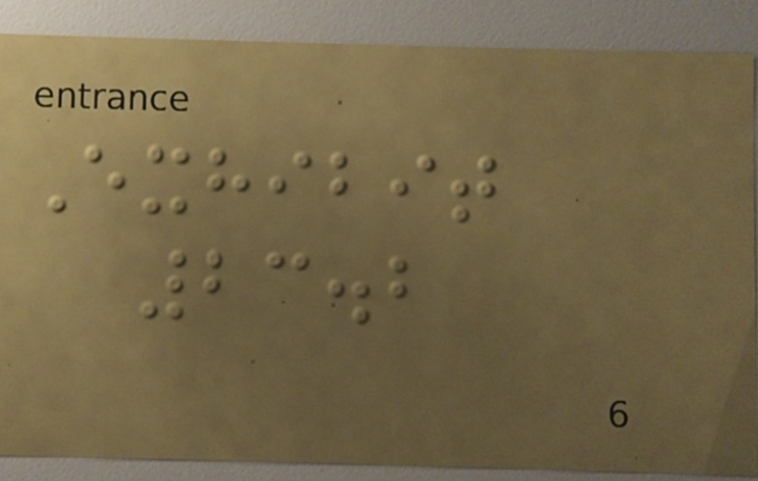Exhibit
23.2
